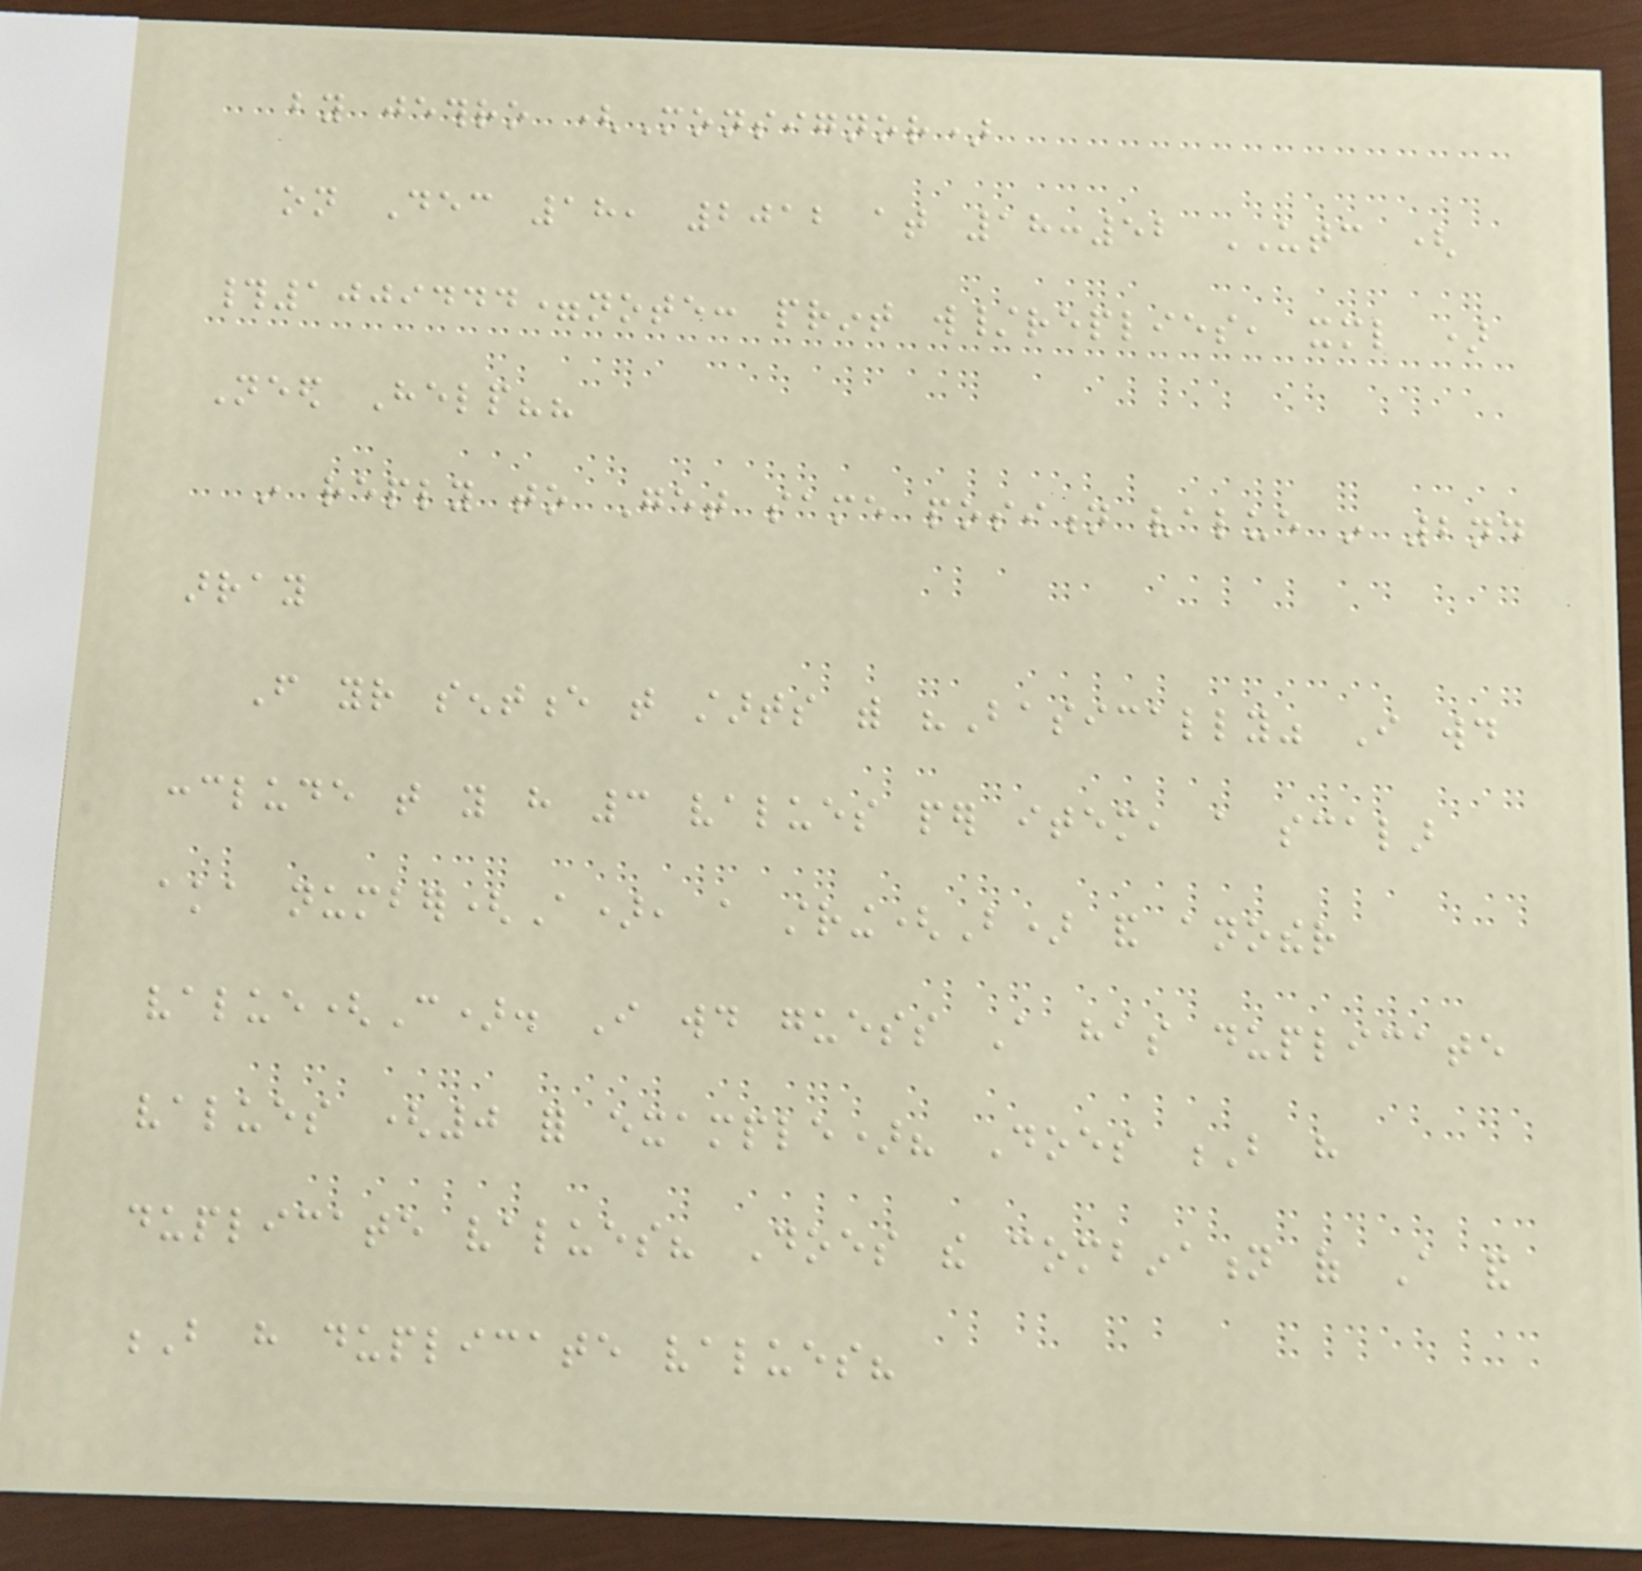by jethro (Monsignor)
on Dec 18, 2012 at 18:52 UTC (
#1009444=note: print w/replies, xml )
Need Help??
in reply to Get same position value in 2nd
array
From your sentence that starts with "Basically" I would
conclude that you have 3 values per item, a scalar
aka number(A), a string(B) and another
value(C). I would guess A has duplicate
values (0 for example)? Does B have
duplicate values? Does the combination of A and
B have duplicate values?
